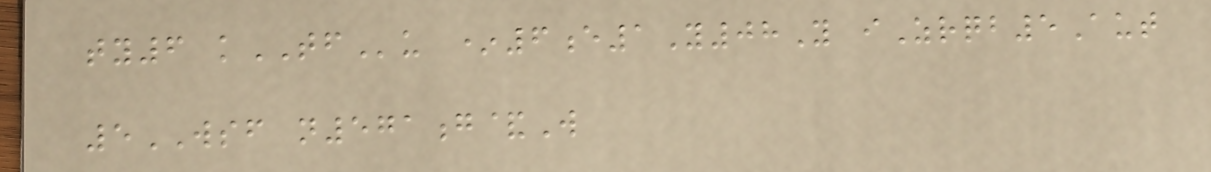ty6 kTFu *6e1Y08Y iZrqb5Aut
5WSF n571g&W
